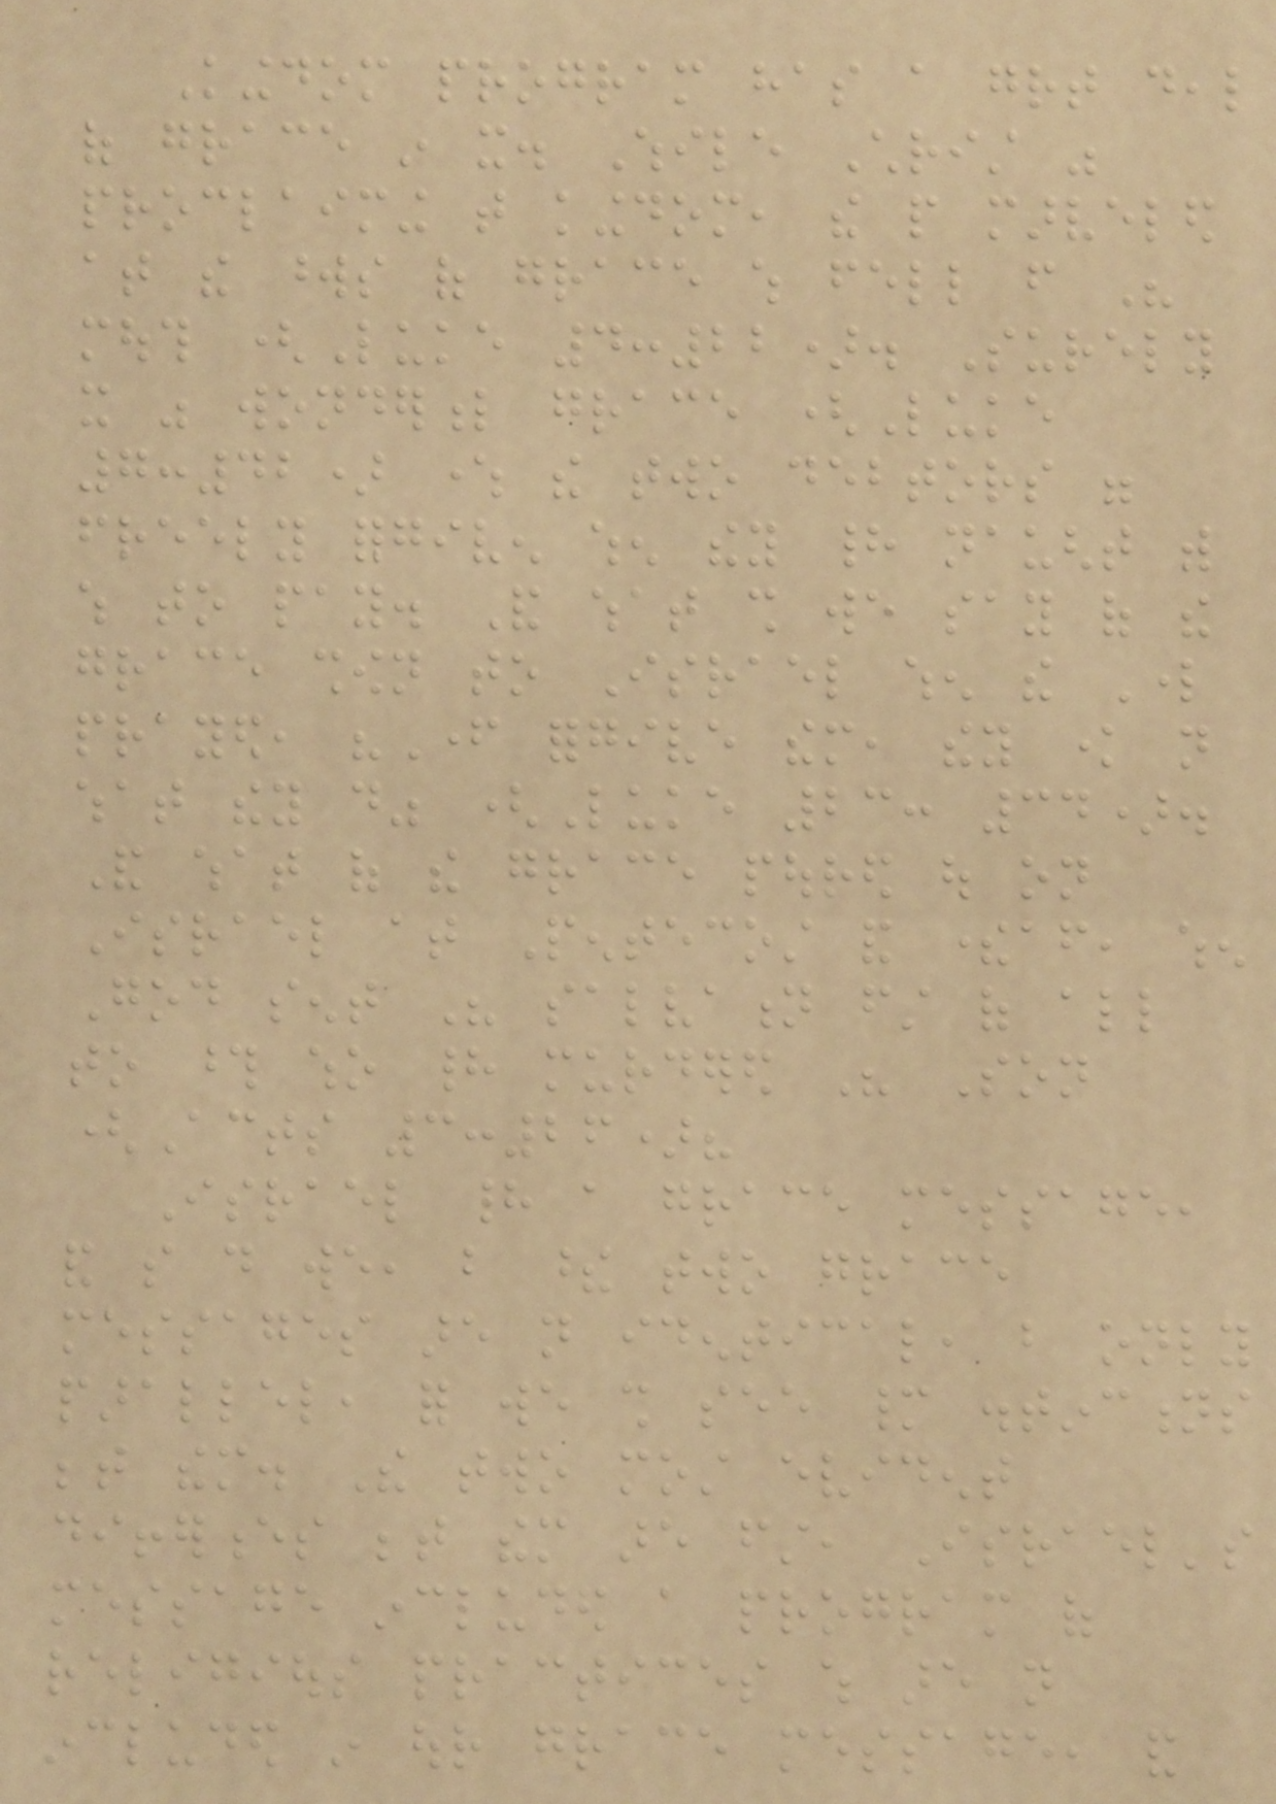Kingdom program has a great deal
of grace in it. While Christ was
proclaiming that kingdom, the people marveled
at the words of grace which fell from His
mouth (Luke 4:22). Surely
it was wonderful grace (Luke
7:42) where the two debtors were
freely forgiven when they had naught with
which to pay. And what shall we say of the
grace shown to Israel when the Lord
prayed, "Father forgive them, they know not
what they do" (Luke 23: 34).
And what of the grace poured out on
Israel at Pentecost and thereafter, when
God sent His salvation first of all
to those who had murdered His Son
(Acts 3:26)?
Israel had a grace message,
and so do we, but these two grace
messages are not identical, but only
parallel, for we shall see many distinctions
between them. The two most evident
differences between them are first, Israel's
message included a program of
religious practices which are not
included in our grace message, and
